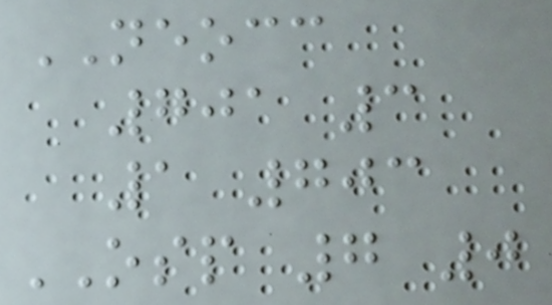NEOCC
701 3
1 703
OSP 7 0
